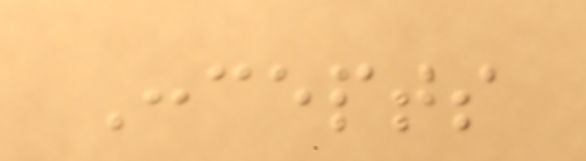Concepts
